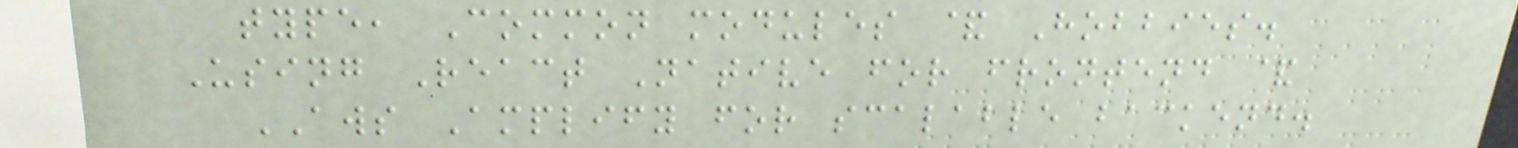type, Common modules & Hobbies.
Using React Native for frontend &
AWS Amplify for scalable backend.
